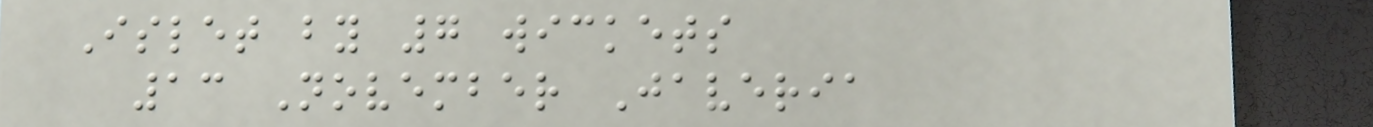Islet by 7 wickets
13 November Javeria
